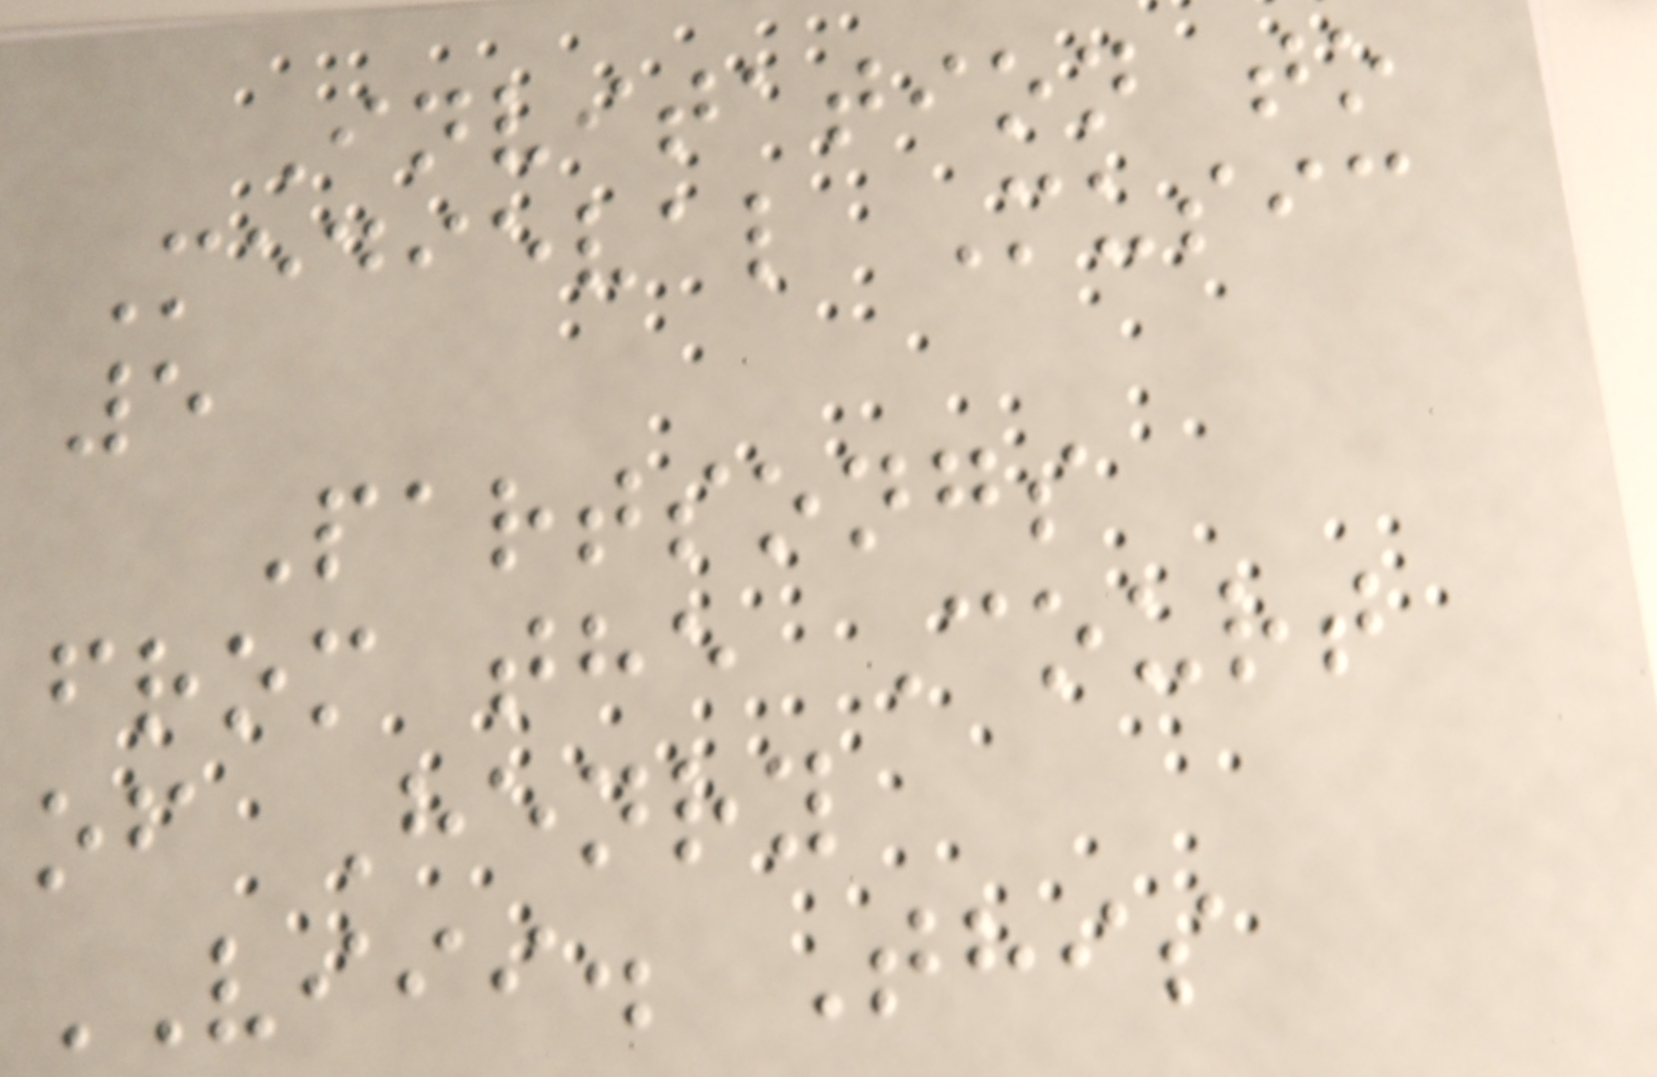Invitation to
Medieval Music
5
Partsongs
from the Court
of Henry
VIII. This
